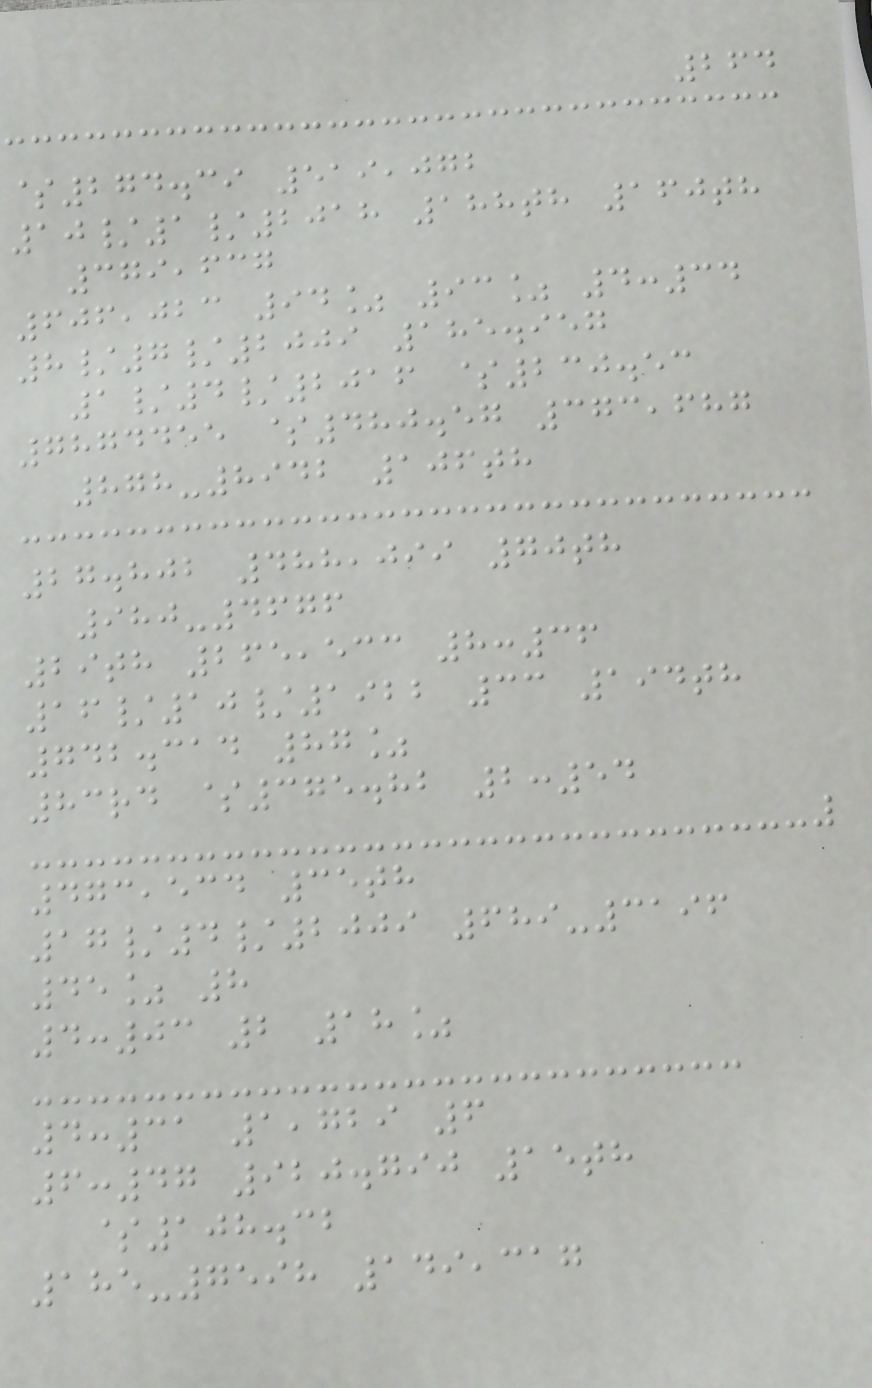264
$274.39 519,072
10/1/2018 188th 160th
379,637
606,023 94% 93% 4:34
8/7/2009 185.957
1/4/2016 $230.53
7874455 $480.57 373,687
878-8942 106th
27.802 488,099 70th
980-4676
29th 265,533 8:36
16/10/1922 33 194th
742.314 87%
83rd $375.82 2:54
473,534 35th
17/4/2009 689-3196
45% 8
4:03 2 18%
4:31 1,729 6
6:47 920.790 15th
$108.32
185-7598 149,317
